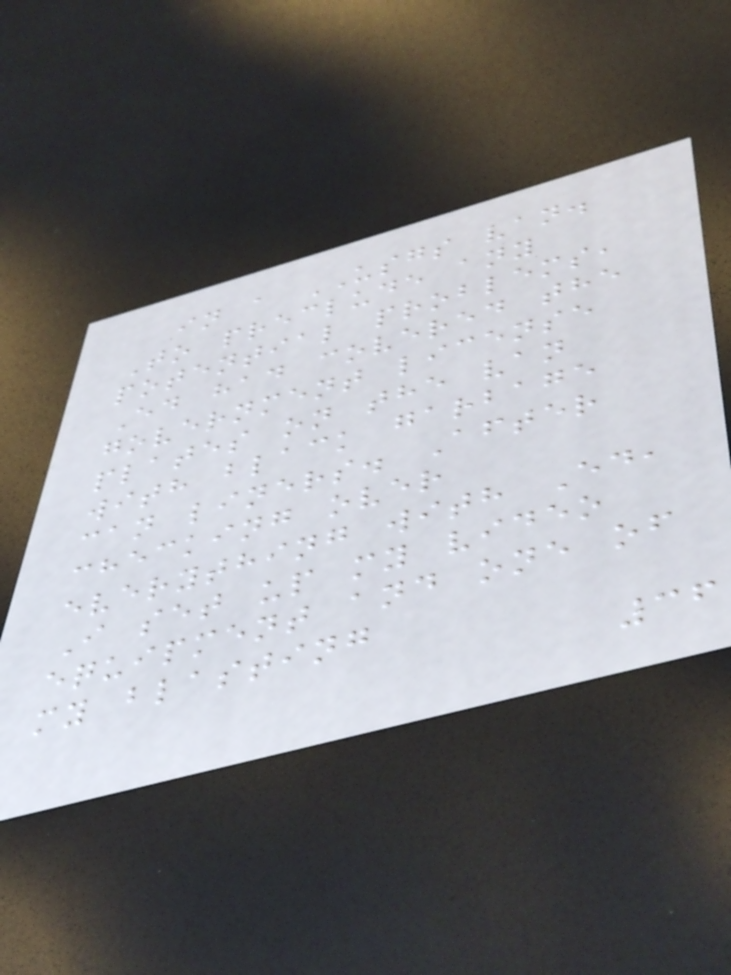in a USGS van.
To preclude any
potential problems,
Ed had covered the
government license
plates on the van
with black garbage
can liners. After
checking over
everything with Ed,
I set up my video
equipment and one of
my blasting
36
